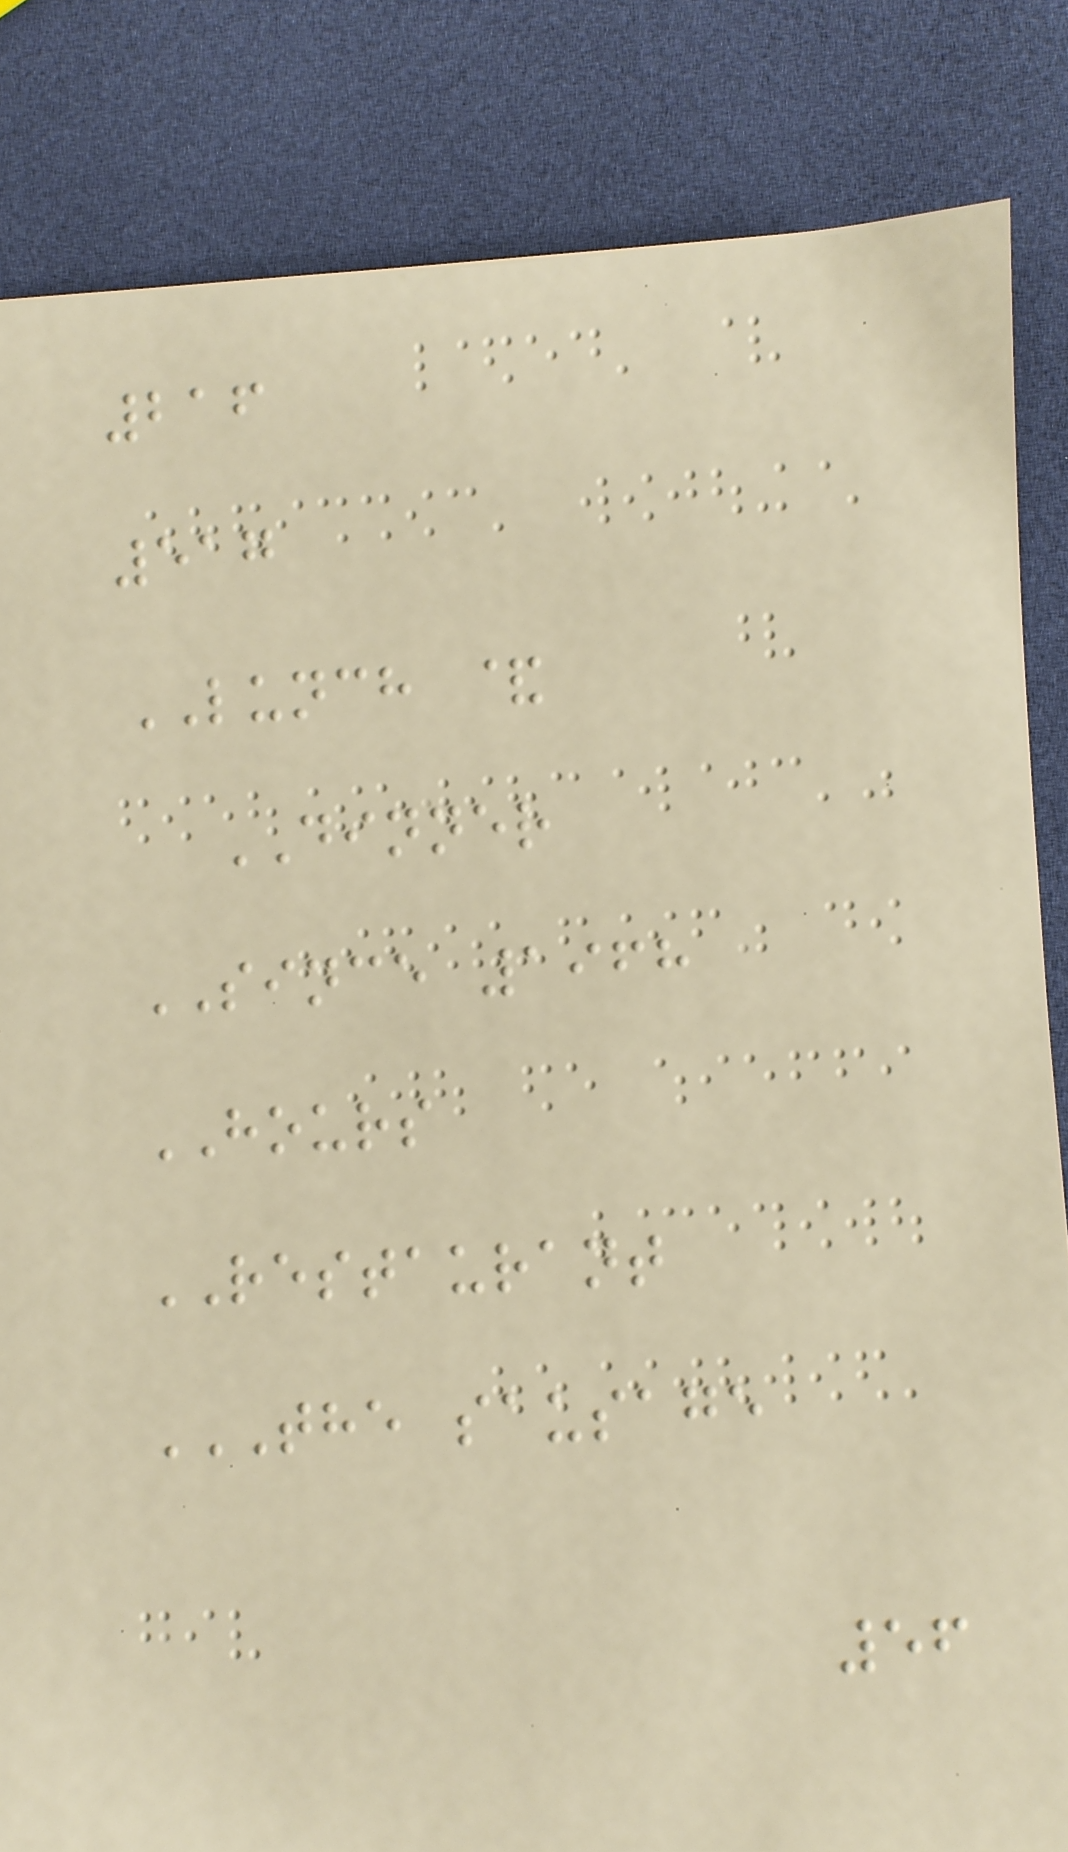216
517
LUNCH &
DINNER
SINCE 1968
HOURS
RESTAURANT
THE SAUSAGE
56
